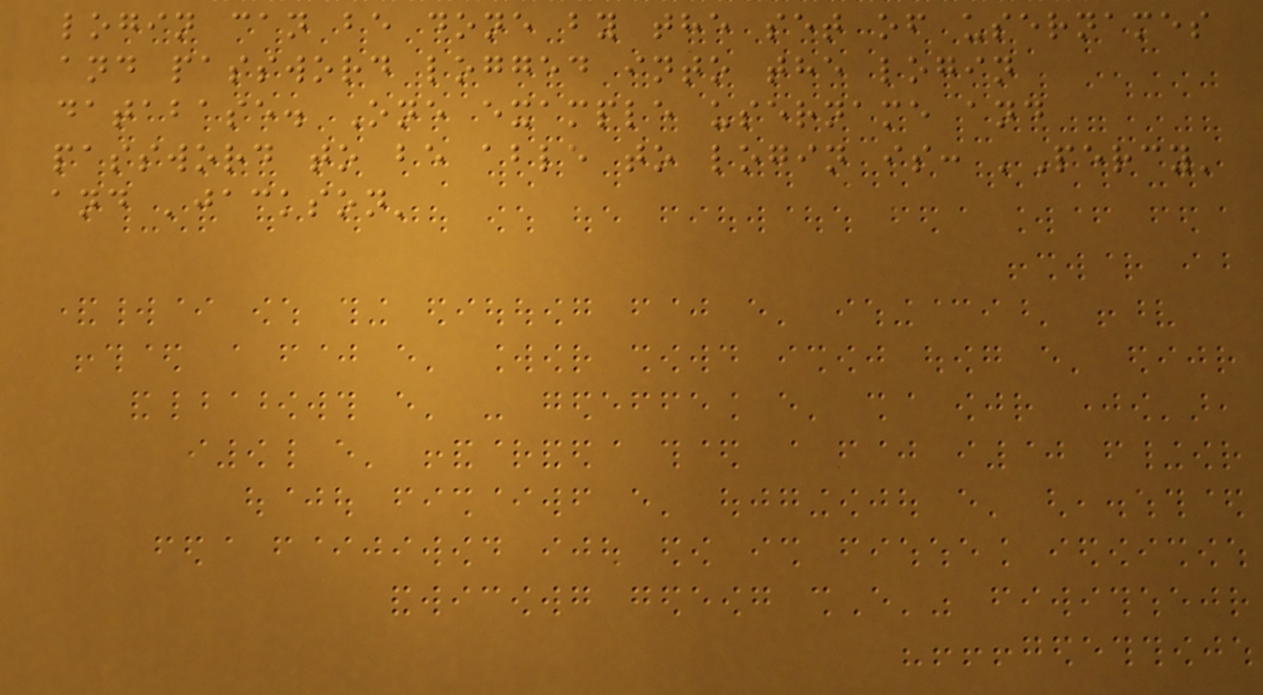login can be done by the set of usernames
and password logged into the login
database. One example username and
password to be able to login is: 'Percy'
and 'jackson'
